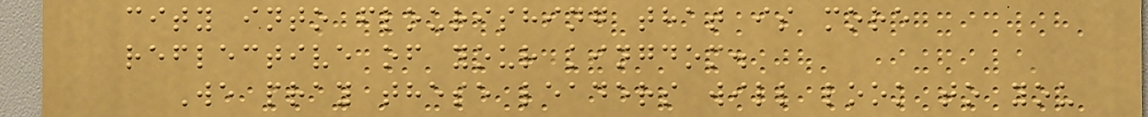city into flourishing that is more
reflective of your kingdom.
We pray these leaders will look to you
